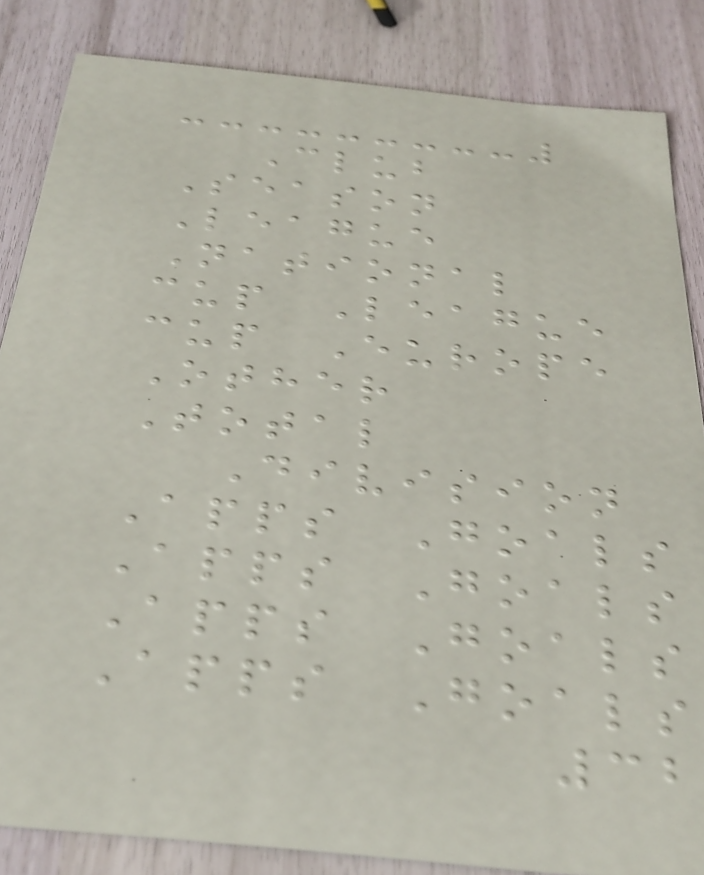Club
Season
League
National
cup League
cup Europe
Other
Total
Division
Apps Goals
Apps Goals
Apps Goals
Apps Goals
32
